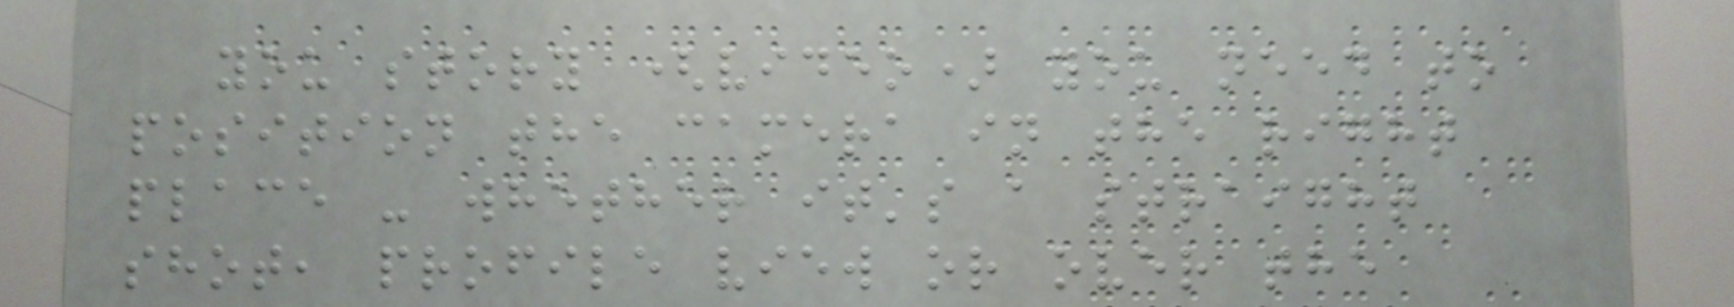you story (video) you need to
position the camera in the right
place - whether it's a straight
shot, profile view or over the
